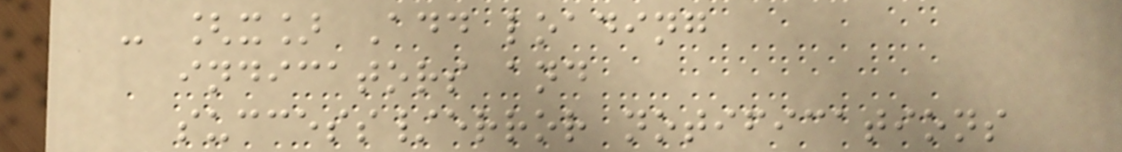- [x] Add loading
indicators and
success/error notifications
